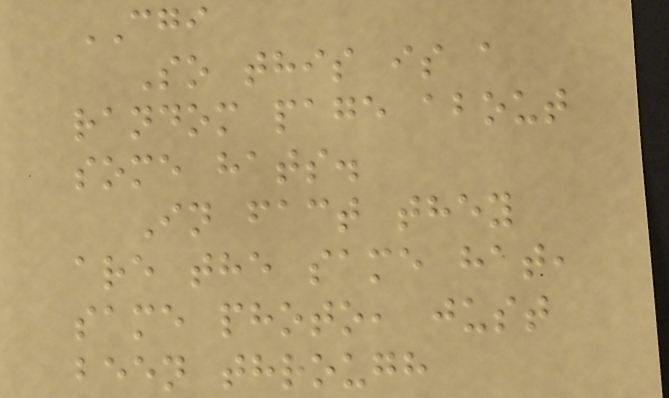CGI
So this is a
random page about
some hats.
In fact they
are the same hat,
same photo, just
been through
